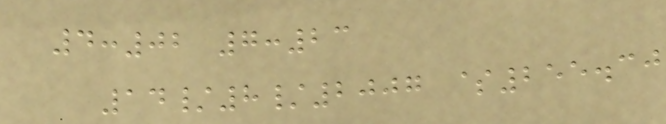4:02 7:23
14/8/2007 $255.30
